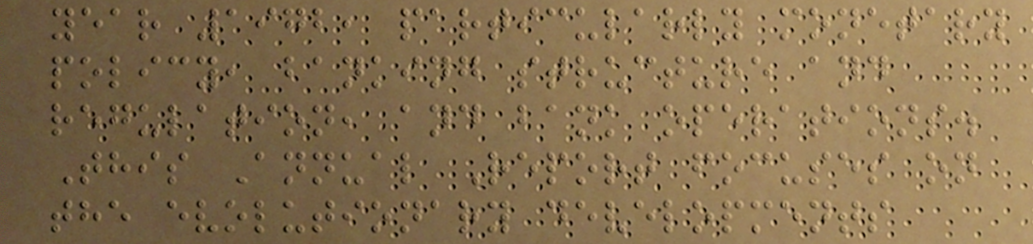year 1972, particularly monetary
policy, banking structure and
regulation, and bank operations.
This Annual Report focuses on
the evolutionary developments
